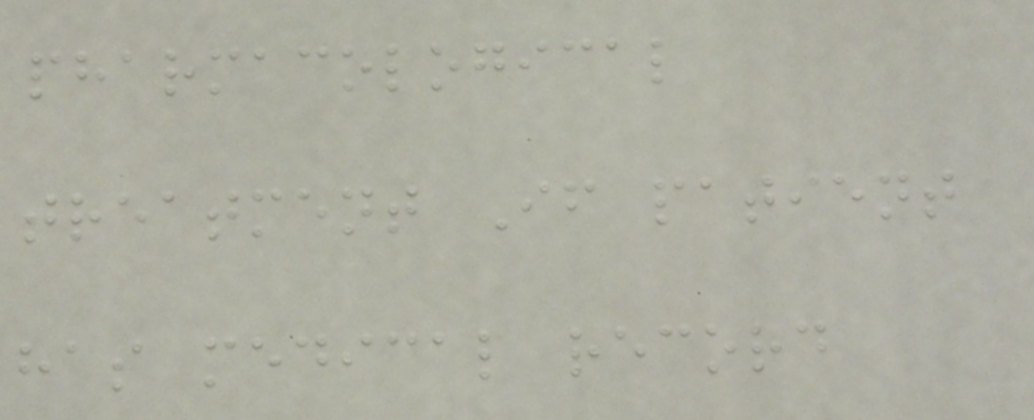pharmacological
treatment If patient
has medical record
